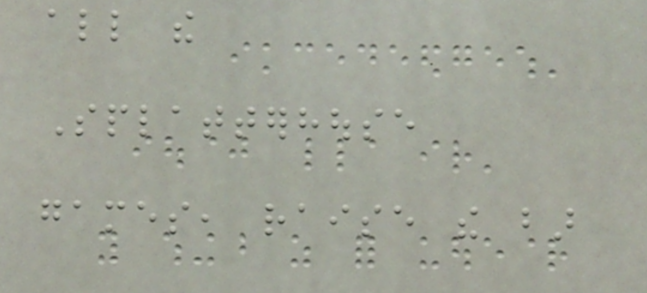all the
Splatterhouse
games, raise the bar
